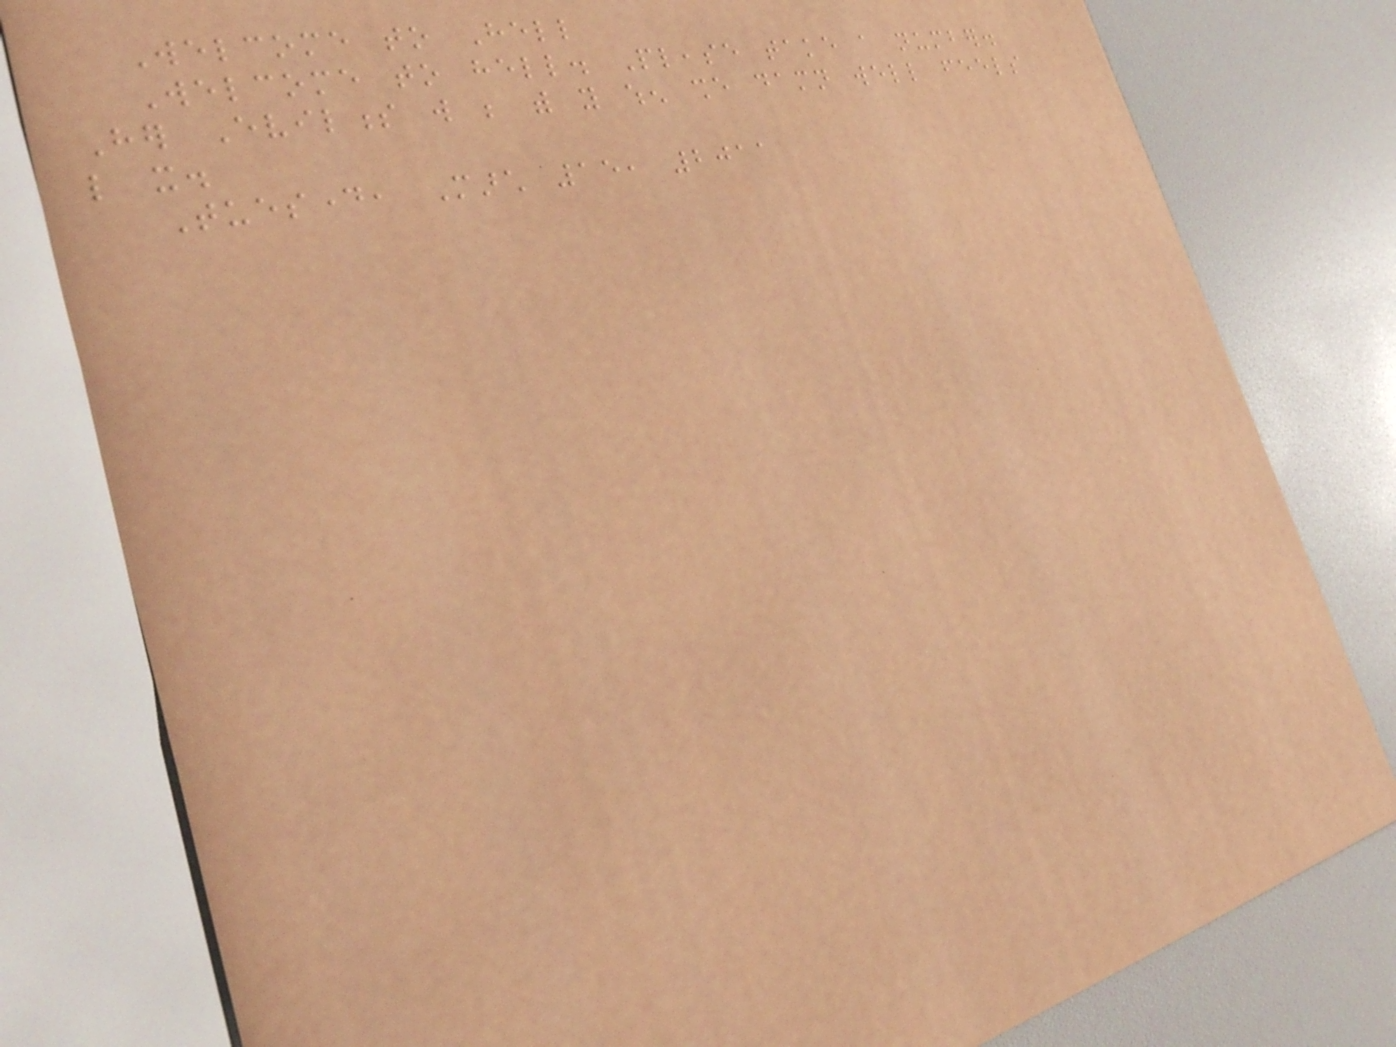Welcome to Hell
Welcome to hell. Please take a number.
Her Evilness will be with you when she damn well feels
like it.
Tuesday, March 15, 2011
